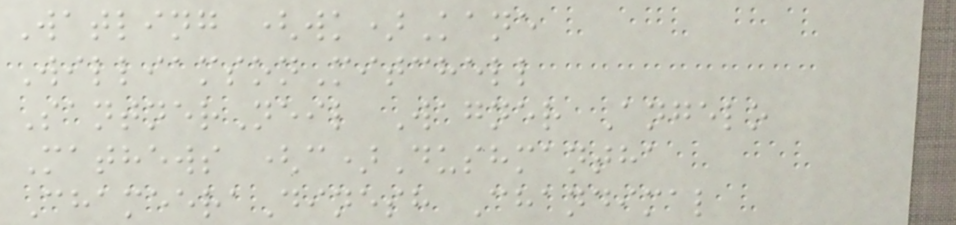Watling (wk)Kane
WilliamsonMitchell
SantnerNeil Wagner Angelo
Mathews (c)Dushmantha
ChameeraDinesh Chandimal
